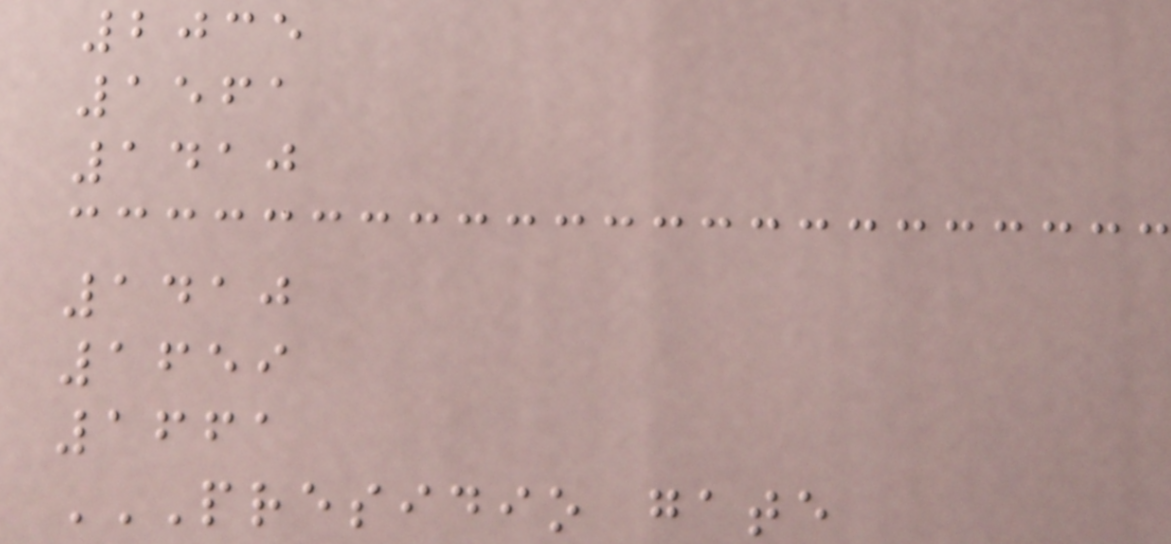2035
1561
1410
1410
1659
1661
PRESIDIO GATE
